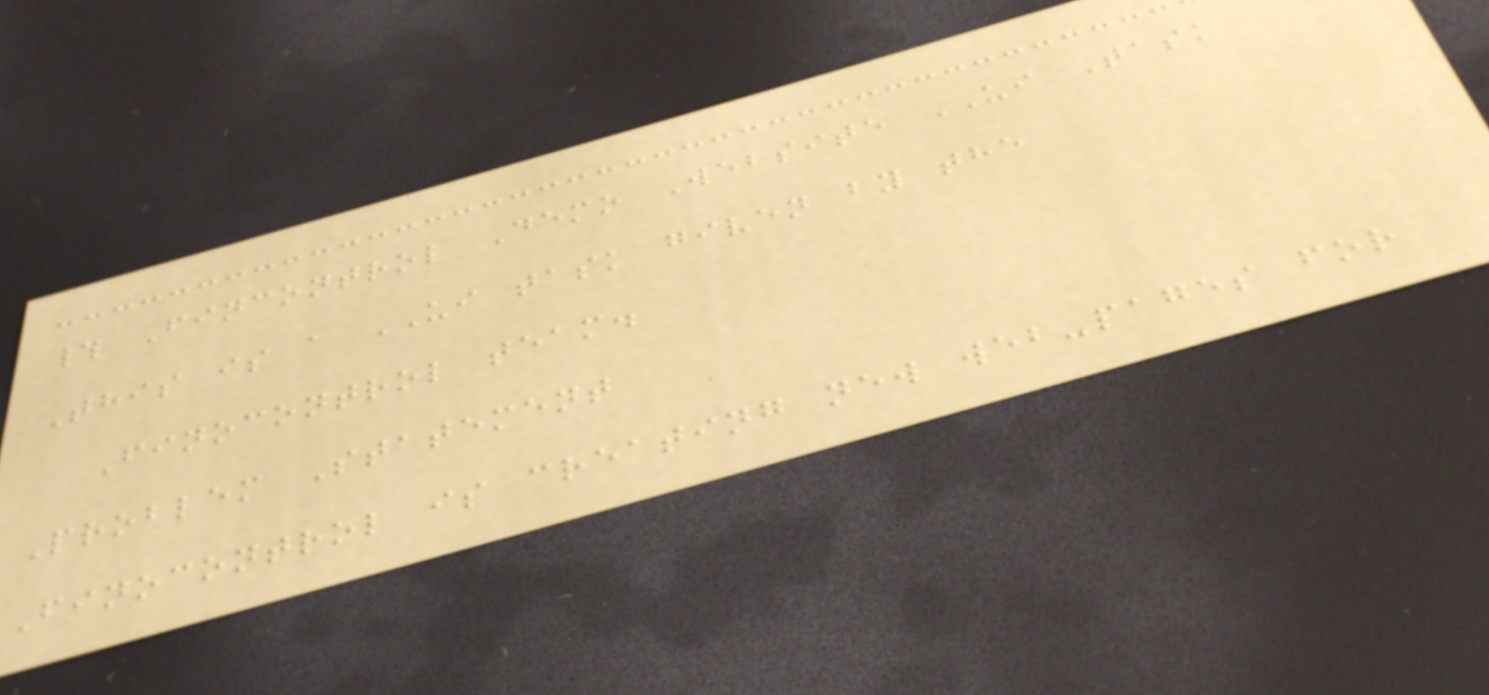# Fincontrol Demo Website UI Task
This is a UI task given by the
Finocontrol team.
Problem Statement
Finocontrol is creating new web-pages for
